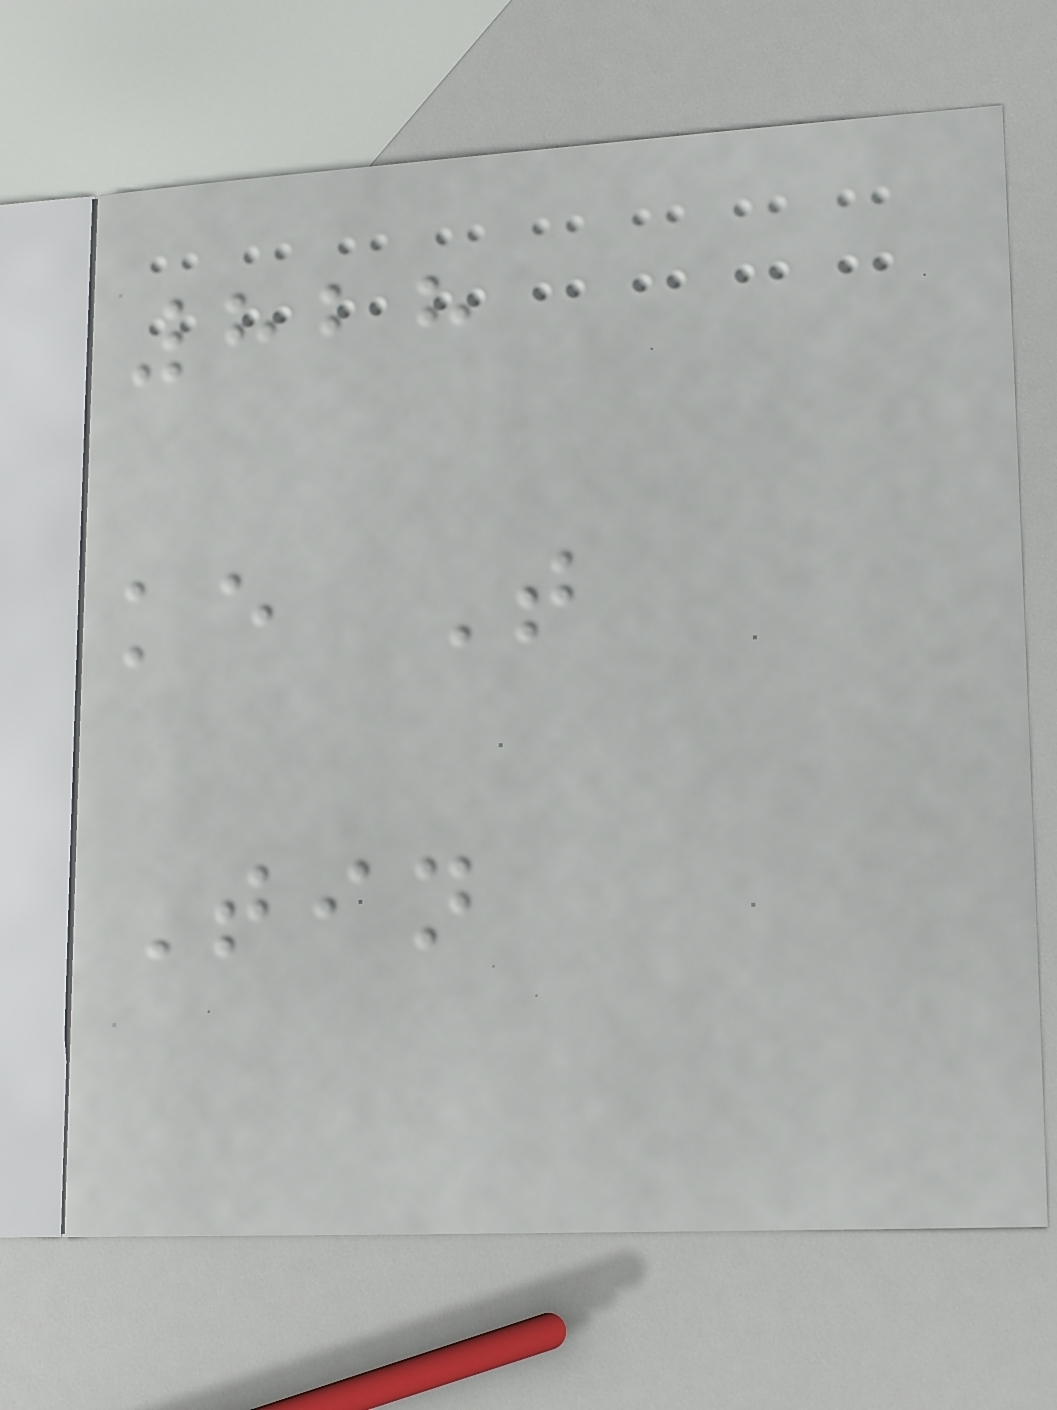828
ke T
Tin
